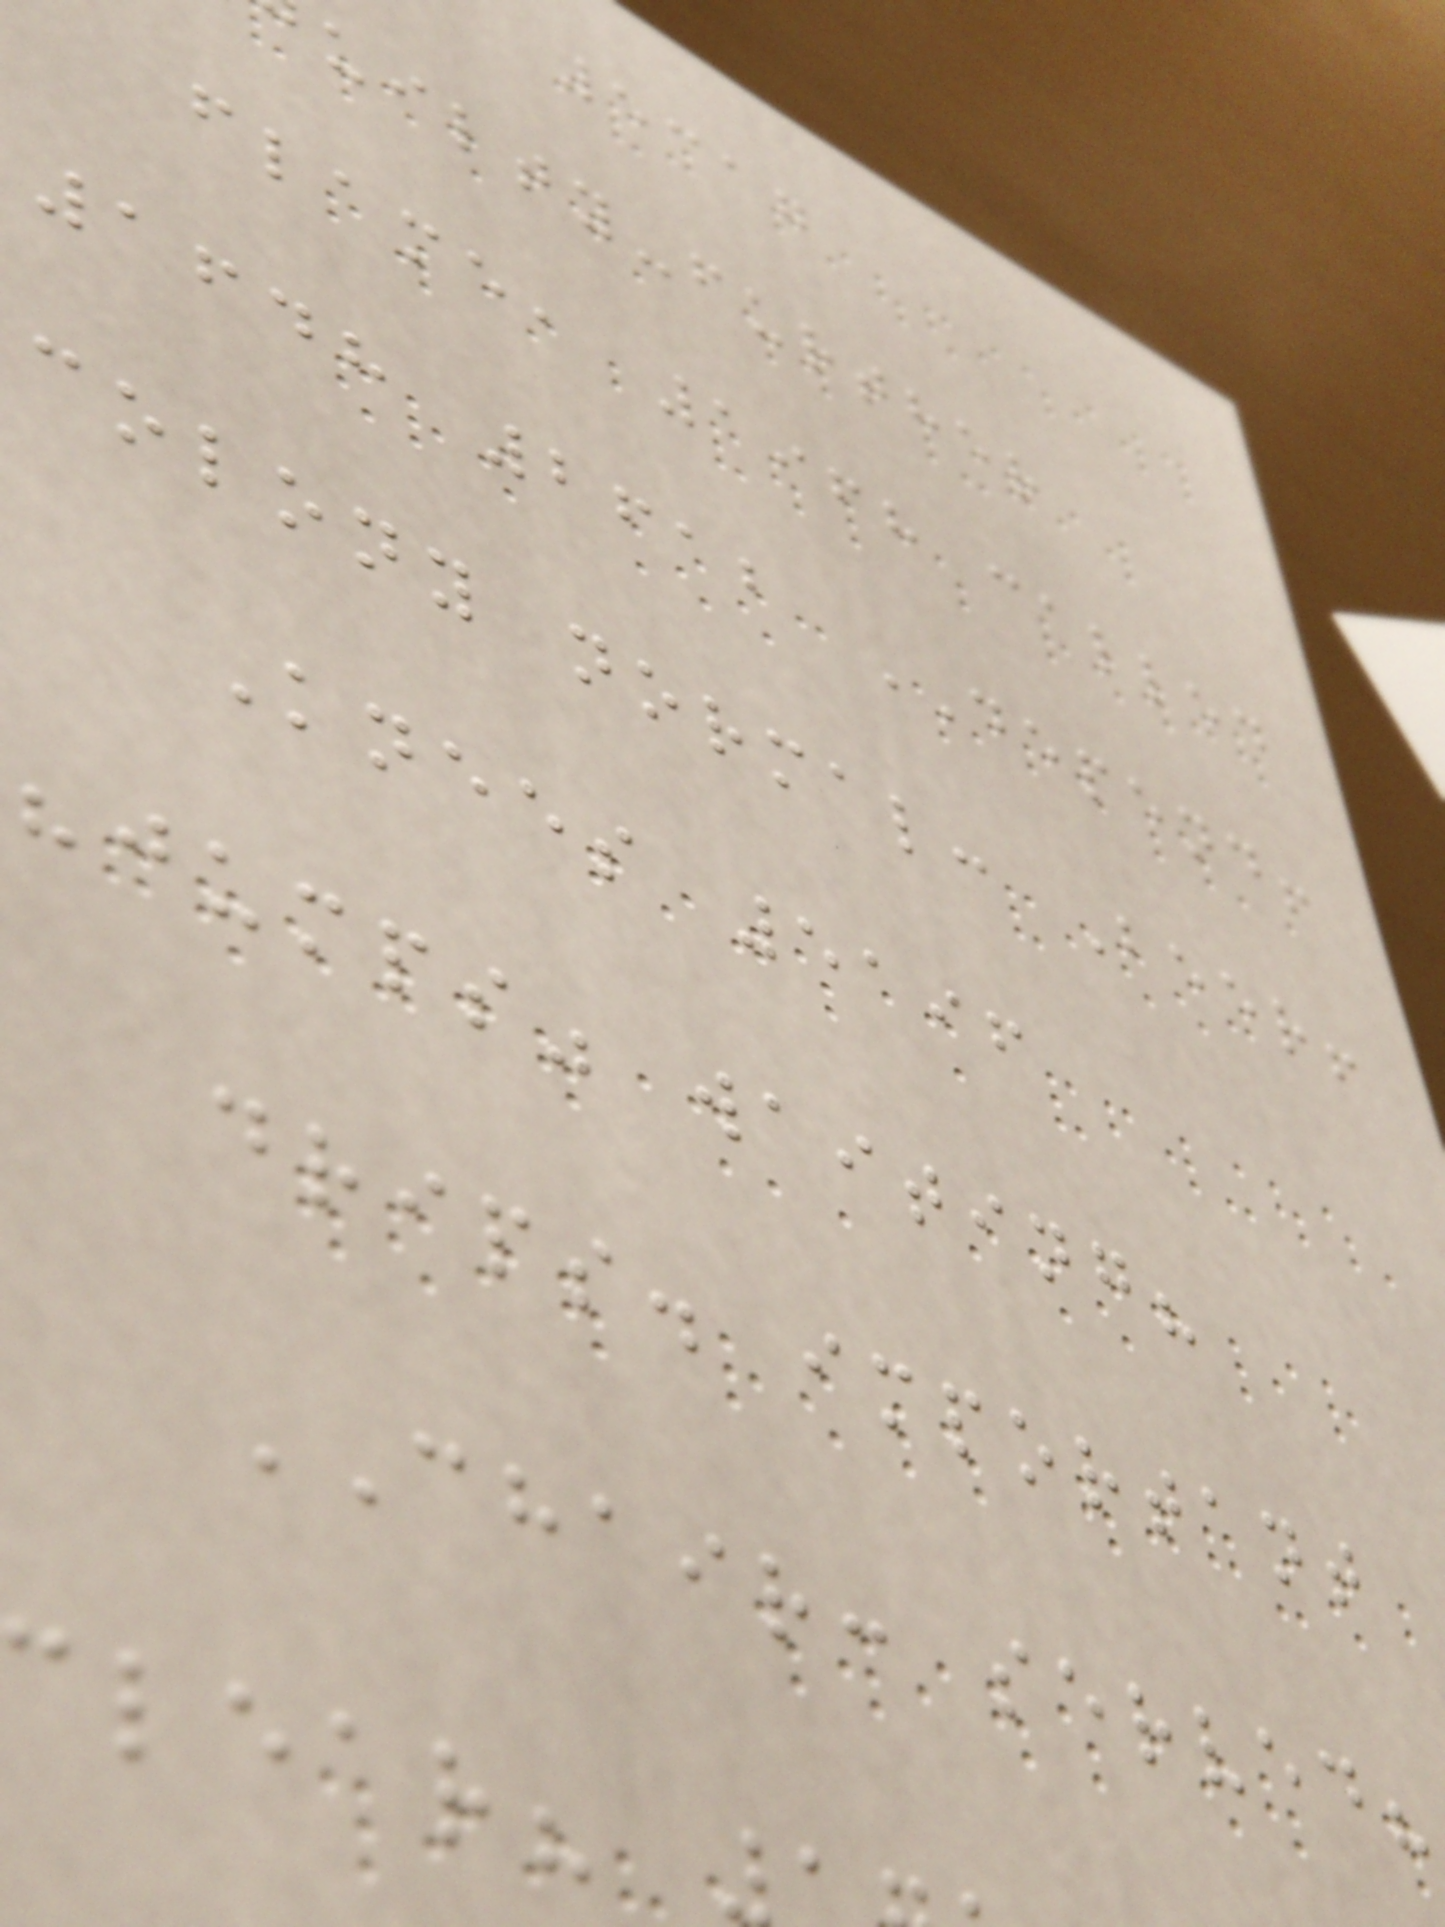5317
uilty-further
flame, 1968 called
1648 2612 DEPEND!
colony normal: Beer!
Knees 5196
"jumps" waiting?
drips. important
CHAIR: served?
lear?
